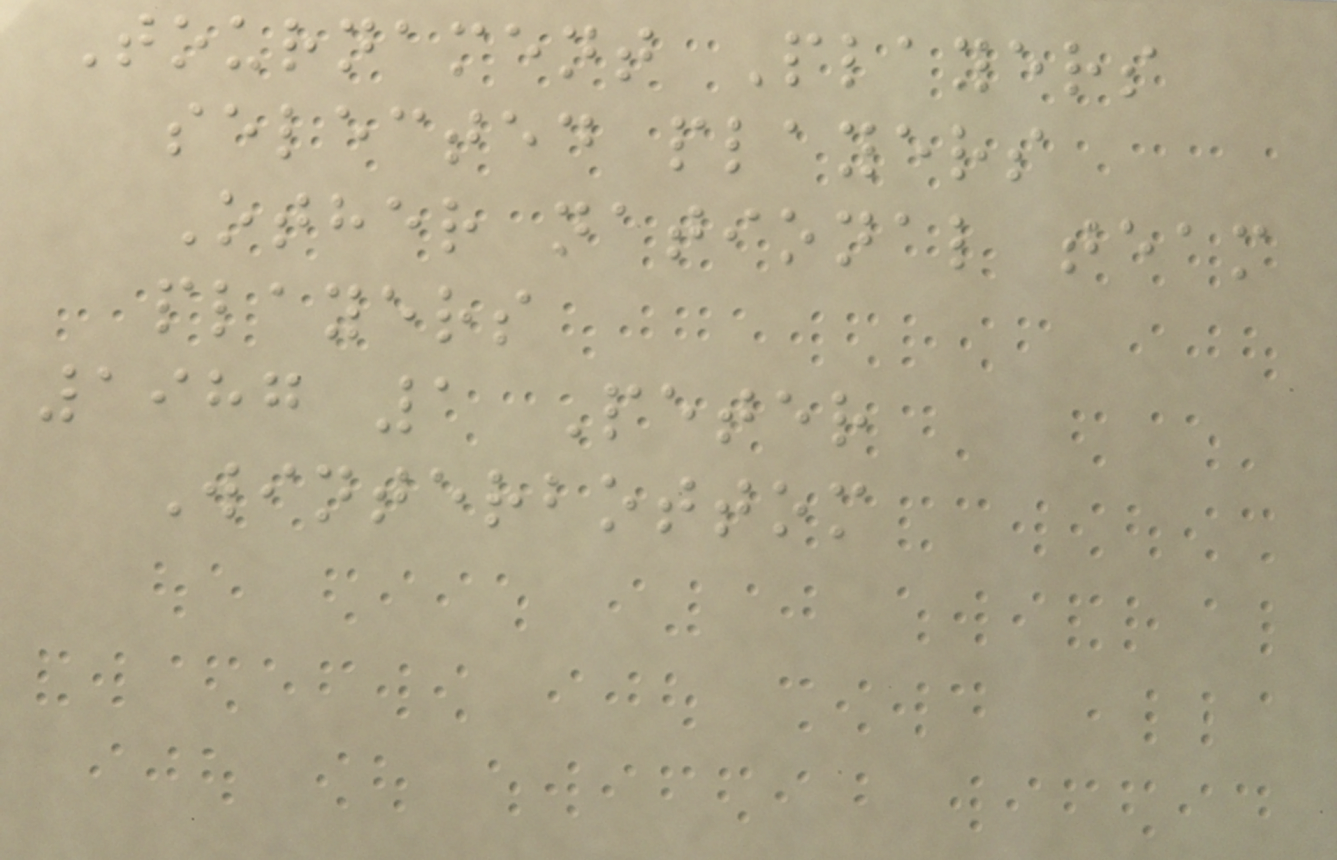Tournament Players
selected players
Other national team
players
1987 1 Peter
Winterbottom
